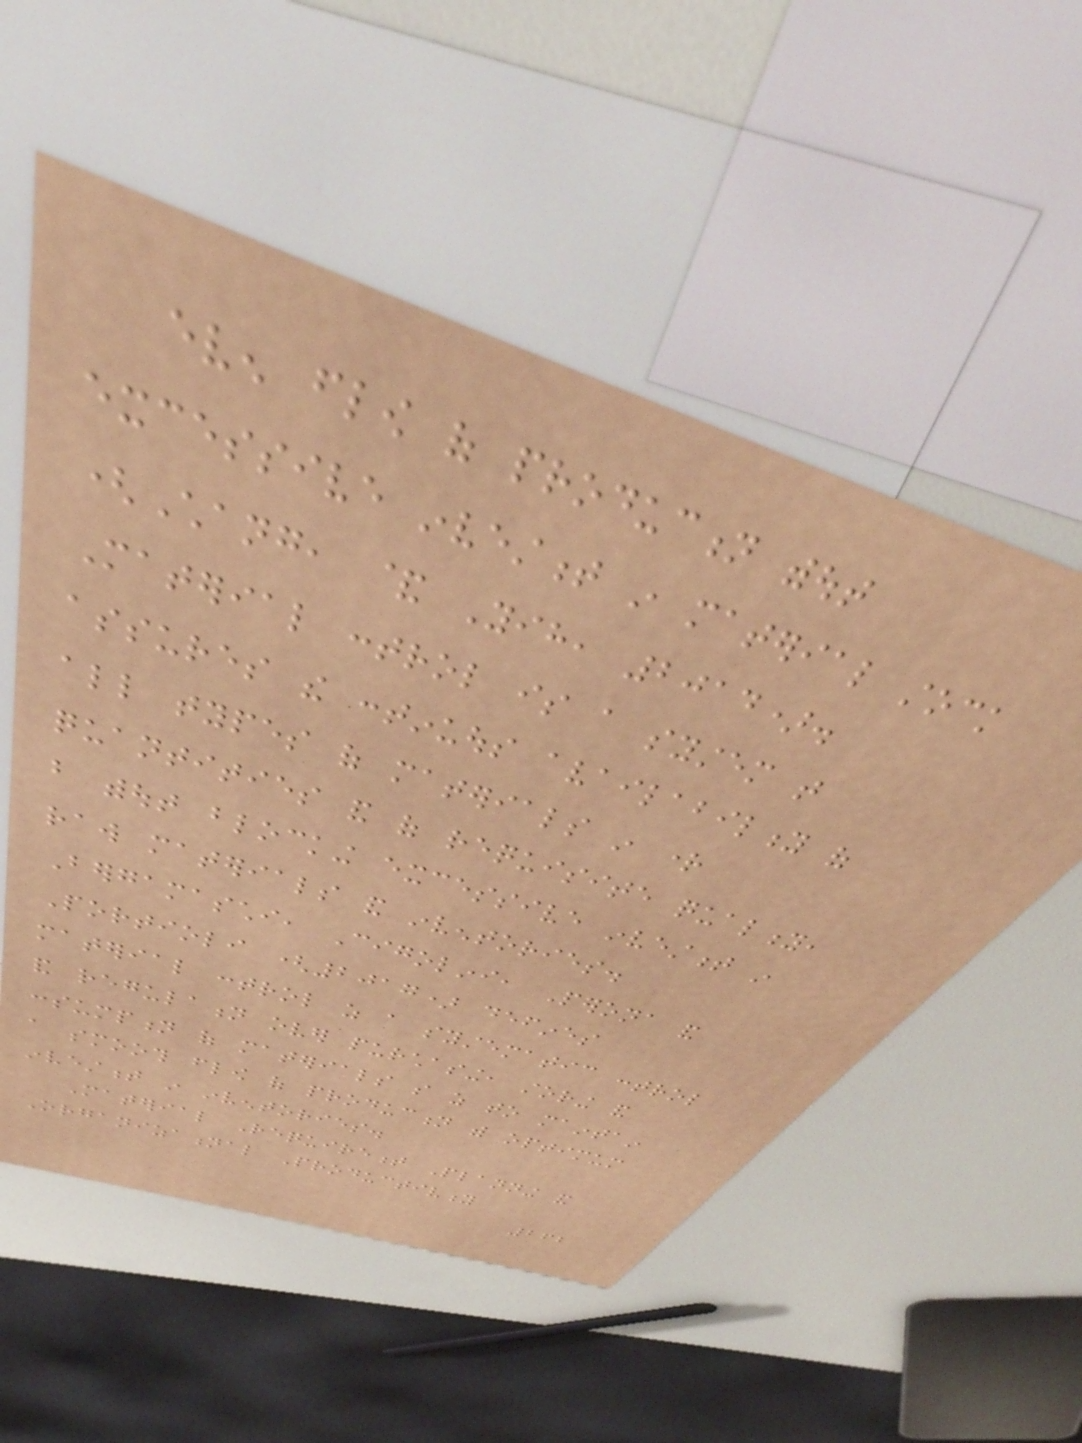even flow of production without
excessive investment in material stock
(Chang, & Yih, 2014).
Material control is a system that
assures the continuous availability of
all types of materials in right
quantities and of requisite quality,
but without blocking excessive investment in
raw materials and inventories.
Bergamaschi, Cigolini, Perona and
Portioli (2017) defines
material control as a systematic control
and regulation over purchasing, storing and
consumption of materials so as to maintain
a smooth flow of production with optimum
investment in inventories.
Material Requirement Planning and
Organizational Productivity
262
